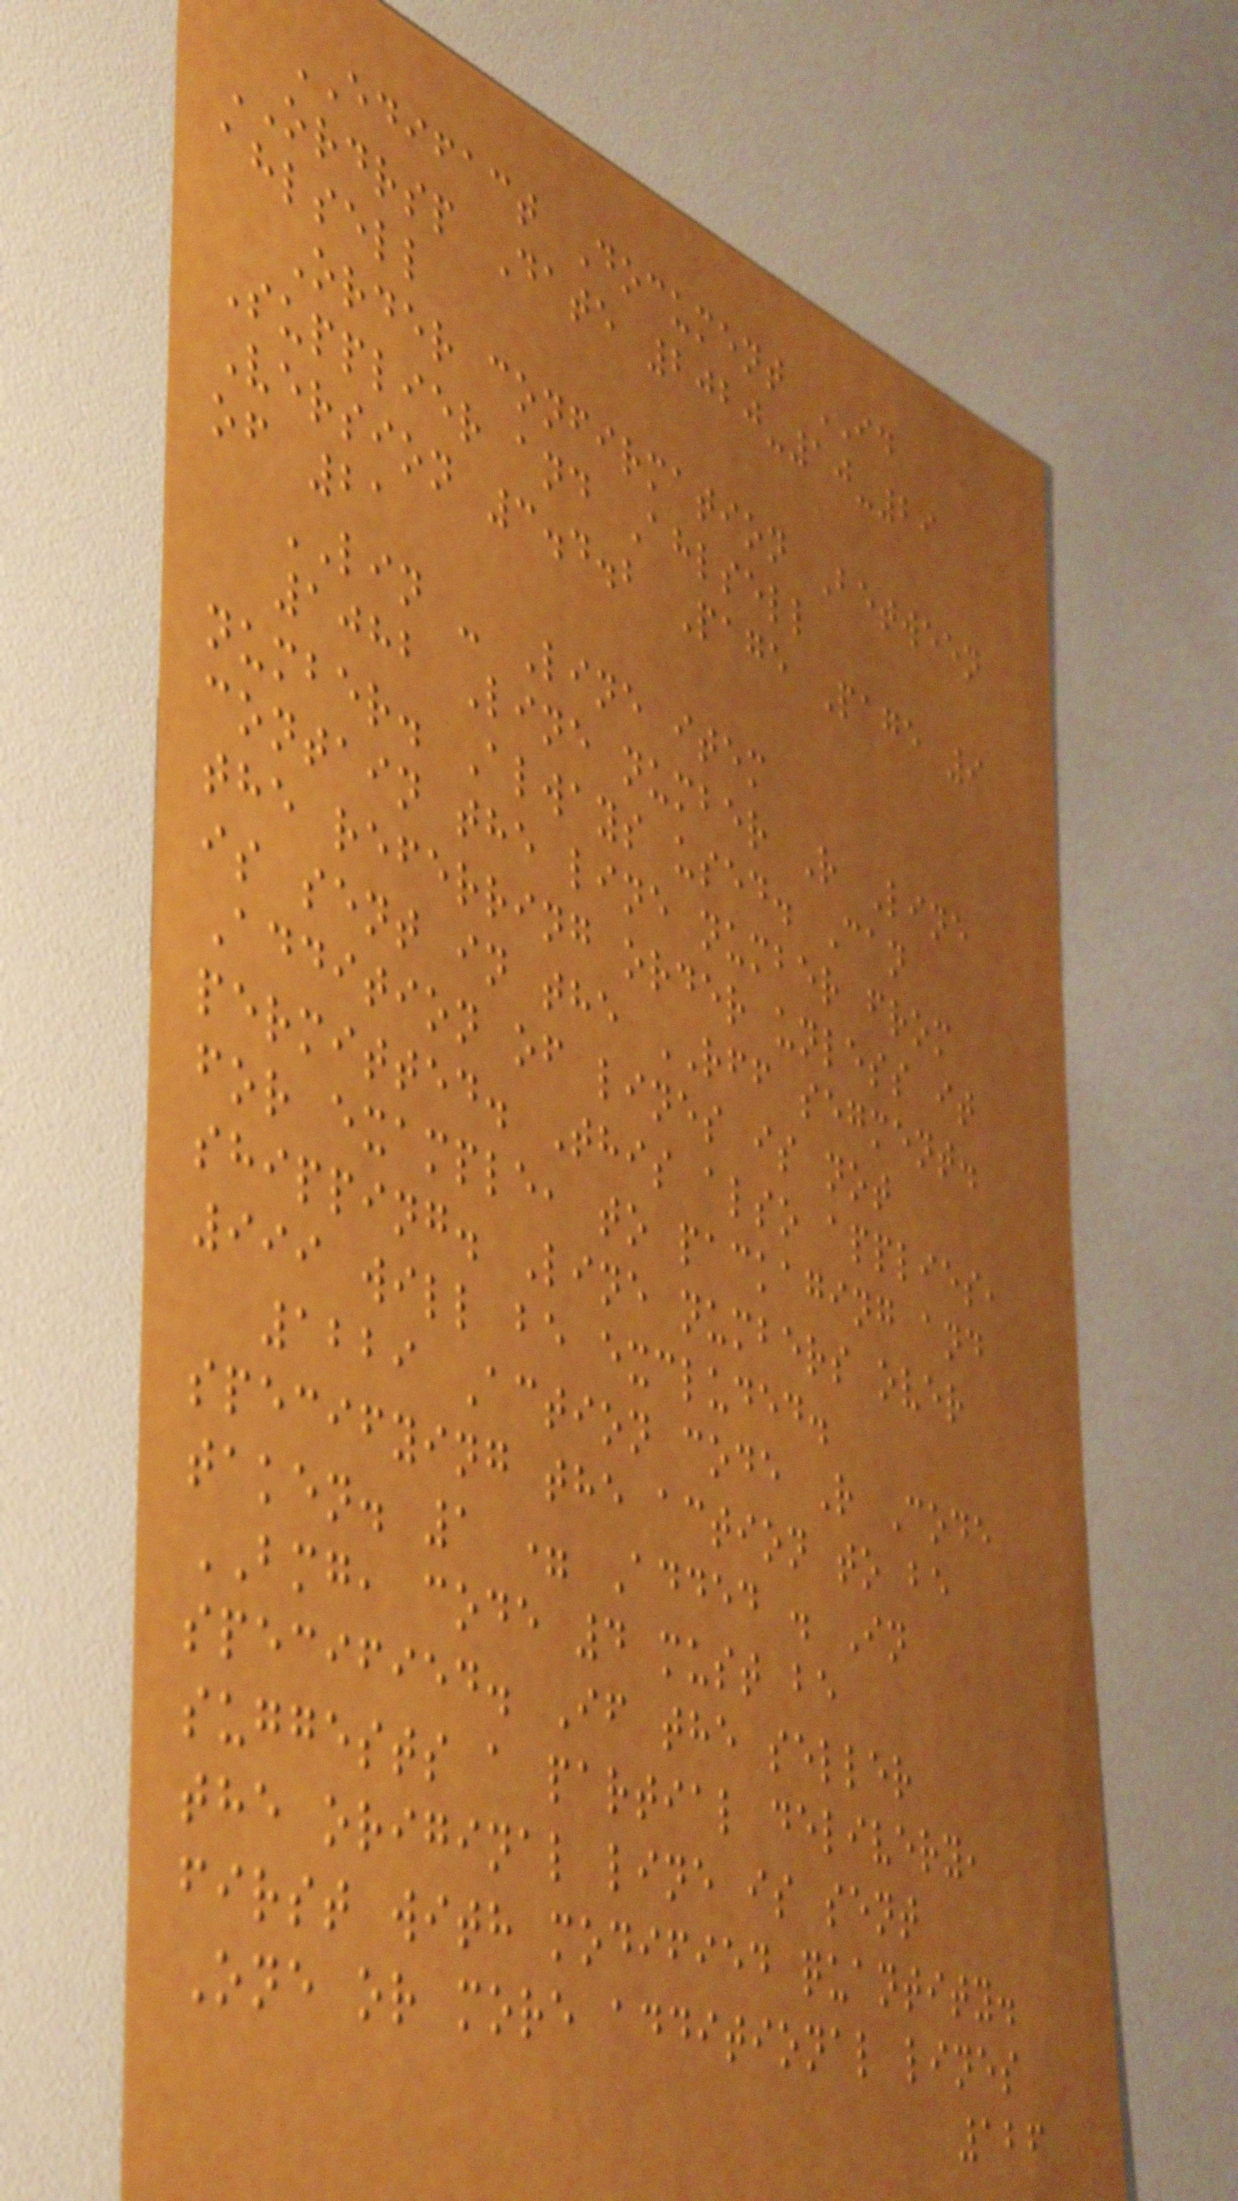EDIFACT Document ID
ORDRSP Date 2020-10-29
ahlsell
Order confirmation Between
Supplier and Ahlsell
Version 3.4.2 Page Page 9
of 21
LIN - Line item
1082 Line number R Line
number. Always used. Can
contain the line number from
the referring order unless it
is sent in the RFF segment.
Addition of lines is not
permitted. This also applies,
for example, to packaging and
shipping. Line numbers over
999 will be excluded.
1229 Action code R Code
specifying the action to be
taken. 1 = Added . In
BMG, code 4 must be
specified. If the seller
suggests a partial delivery,
the original line is sent
first with modified quantity.
One or more additional lines
126
